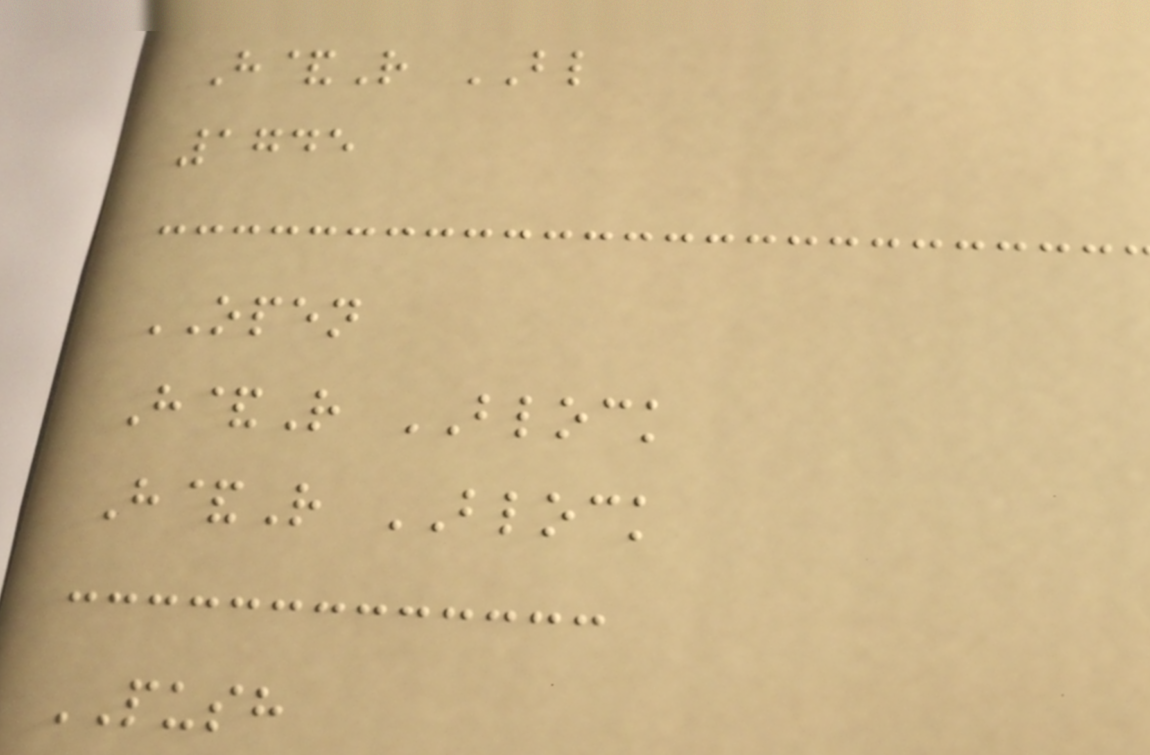H&R BL
1745
OPEN
H&R BLOCK
H&R BLOCK
PUSH
